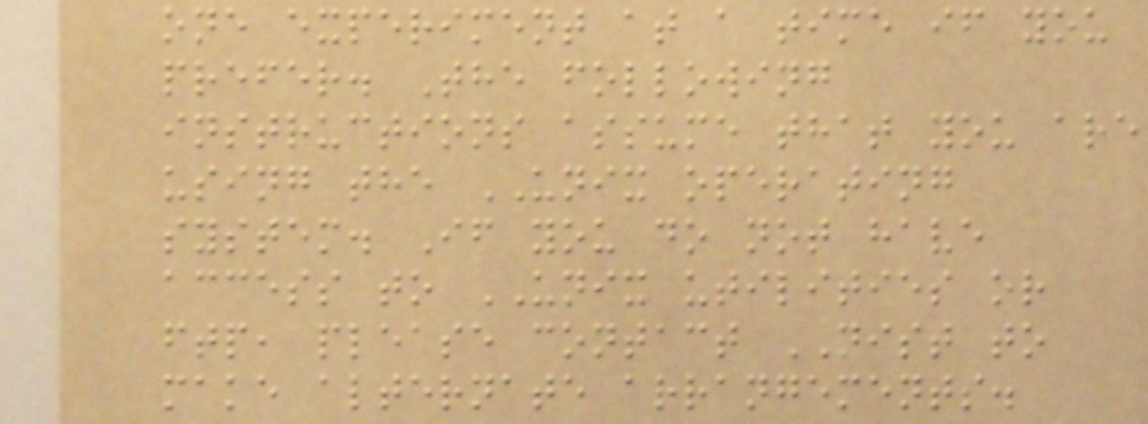one experiment at a time if you
prefer. The following
instructions assume that you are
using the UNIX operating
system. If you do not have
access to UNIX utilities or
ftp, please contact NIST to
make alternate arrangements.
